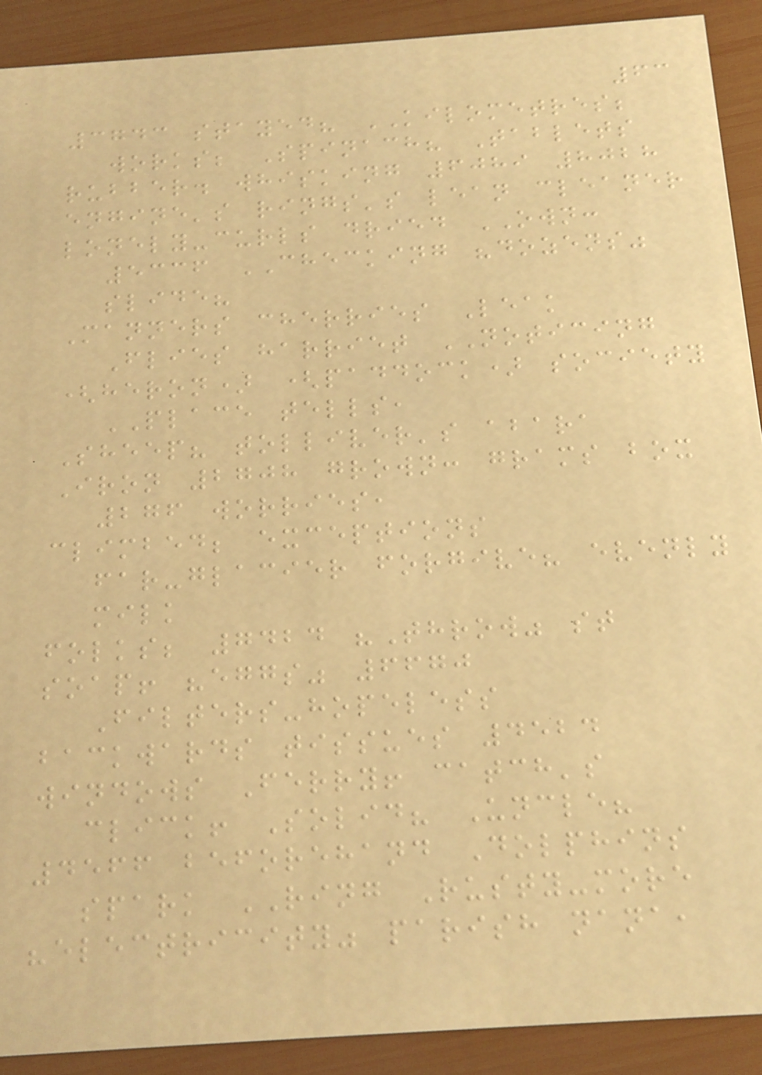63
3743 stayed? KILOMETRES;
works; Spinach? Tablets
rubber. whisking 6089 8028
engine's rings's lean cleaner
lonely-curls dried OWN:
5336 CHECKING "dozens"
slide?
Manners cherries Leak
Flies harriet NOTICING
(heron) (paddock) society
PLACE tells,
Sheep? tolliver's abara
Iron 2708 grown: grams box
276 worries,
climbed; exceptions
far-glacier forgive? evenly
milk
folks; 7424 "Throw" st
soap! "eggs" 6670
Filters-hopeless
backwards tissues 4524
windows Ferry! catch's
click! Solid? Uncle?
4566 beforehand Dolphins
spark RING Rusty-more
"electricity" parish nana,
